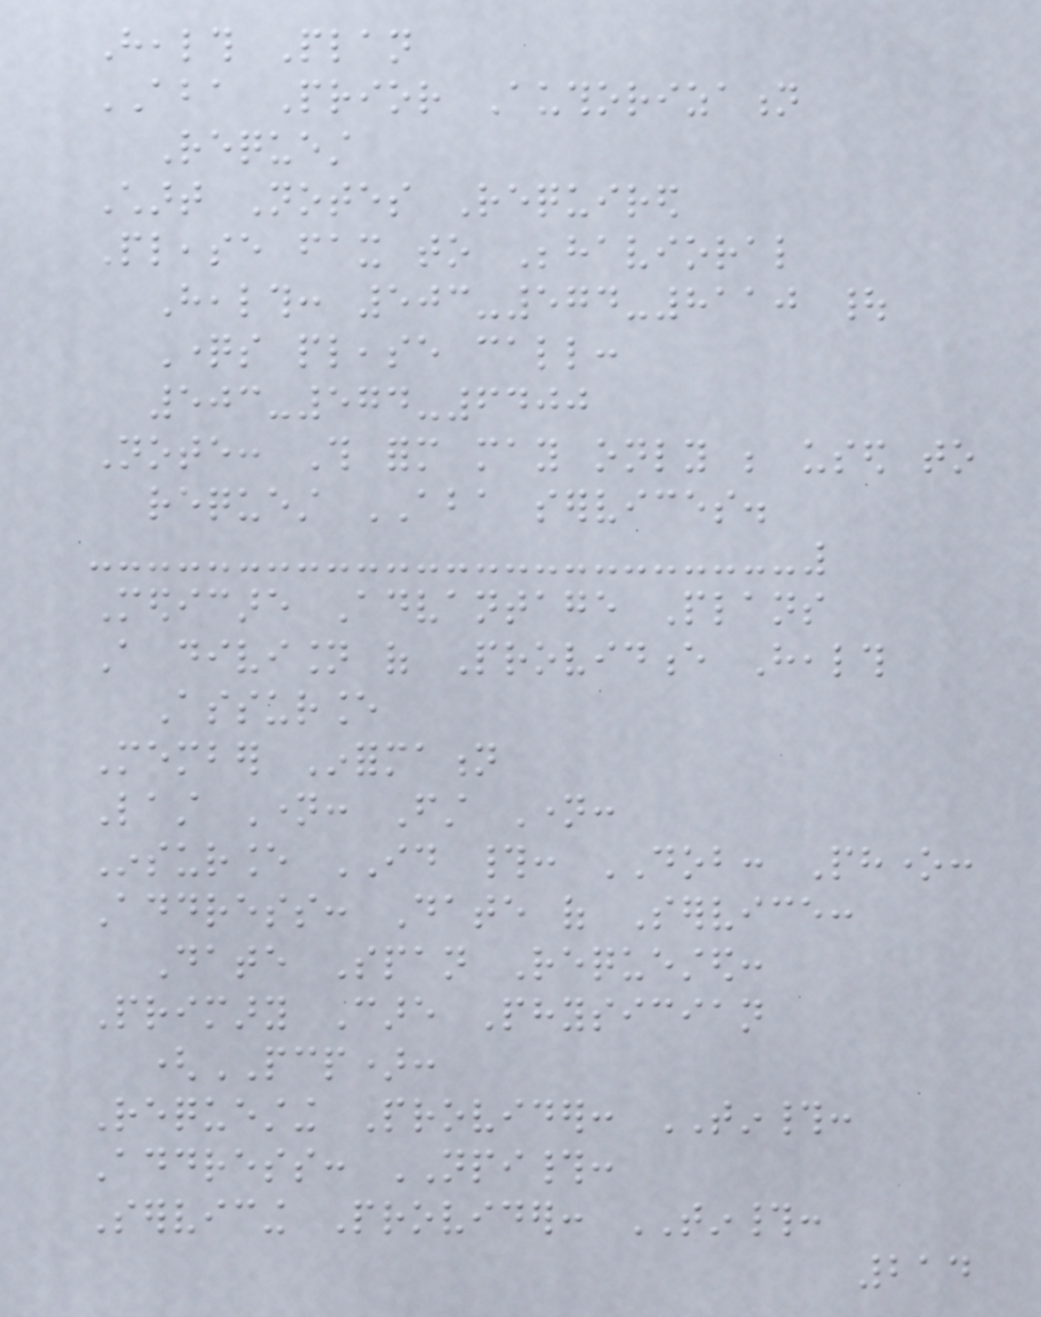Health Plan
ABA Prior Authorization
Request
Chart Notes Required
Please fax to Behavioral
Health: 503-574-8110 |
Questions please call:
503-574-6400
Note: This form may only be used to
request ABA services.
Medicare Advantage Plans
A division of Providence Health
Assurance
Member Information
Last Name: First Name:
Insurance ID #: DOB: Phone:
Address: Date of Service:
Date Span Requested:
Primary Care Physician
(PCP):
Requesting Provider: TIN#:
Address: NPI#:
Servicing Provider: TIN#:
214
